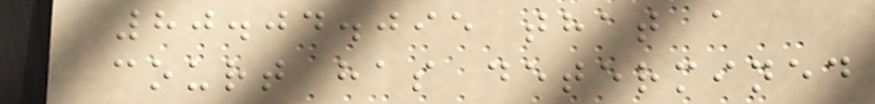80.04.095 that a
court has determined
